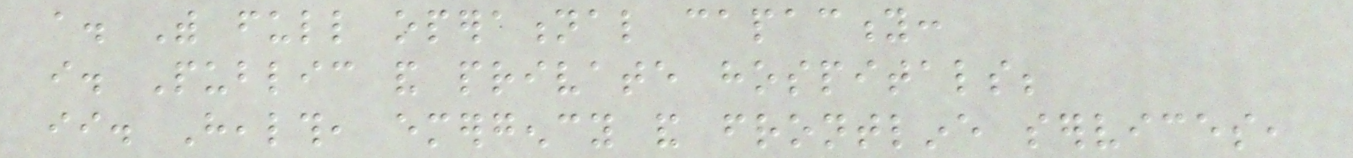a. With full operational capacity:
i. Public and private hospitals;
ii. Health, emergency and frontline services,
